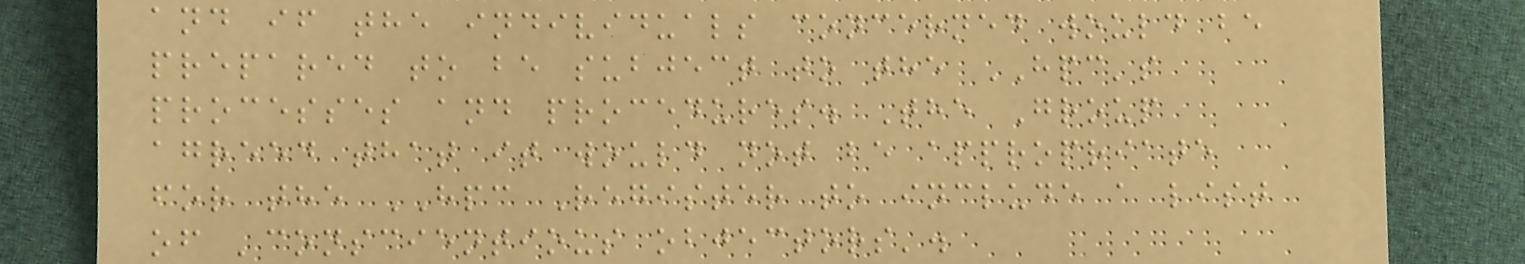and if the individuals concerned would be
prepared to be subject to the HPC's
processes and procedures. The Group
agreed that it would not be appropriate
for the HPC Register to include a list
of 'conscientious objectors'.
